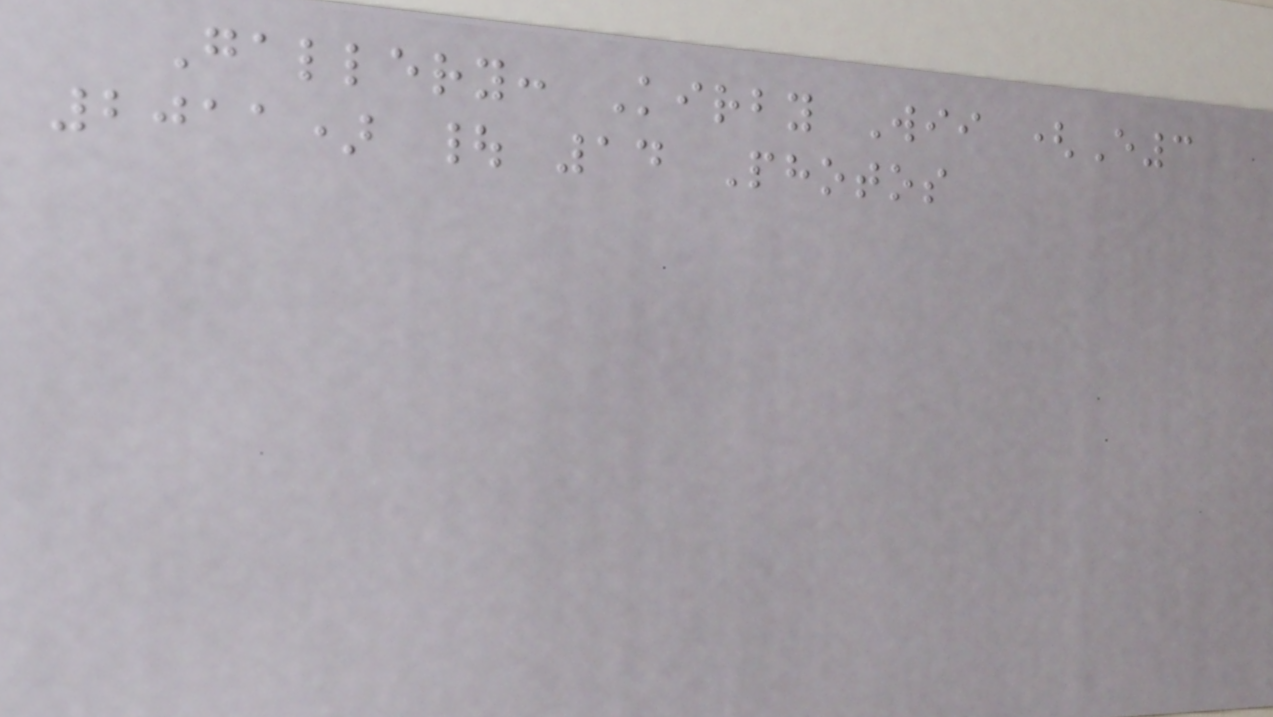Gallery: Kirby Wii (E3
2011) | 14 Photos
